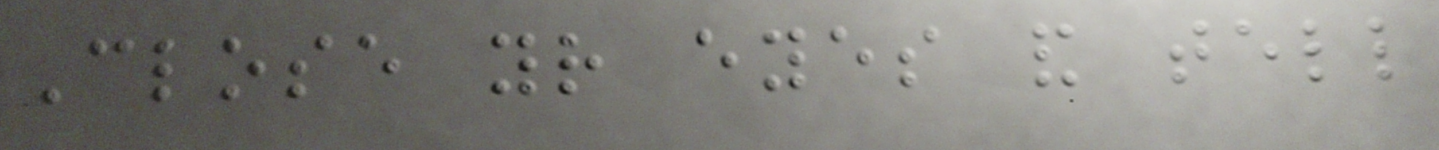Close your eyes and tell
